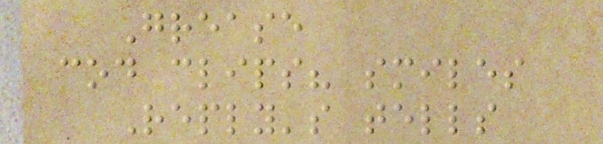Grease
cod clips? smiles
Reply's tells
